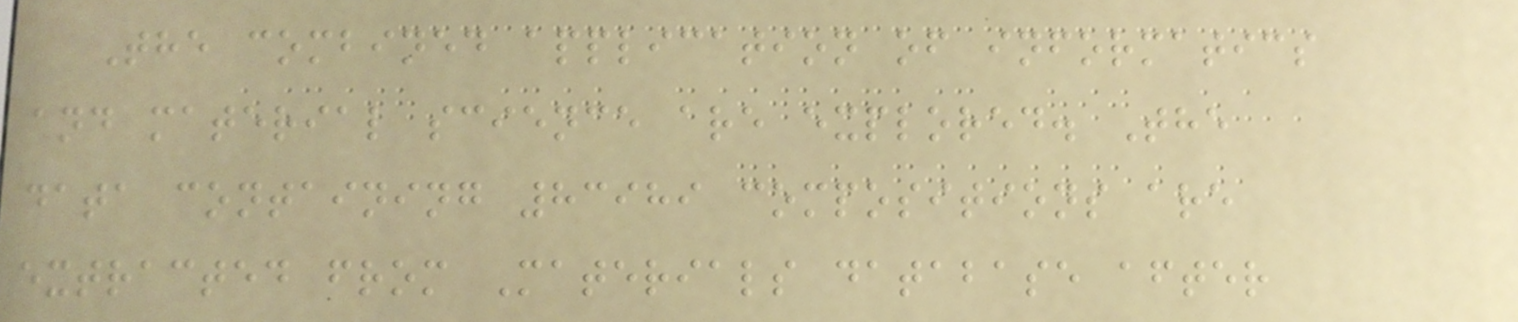The combined application of informatics
and material science are explored. The
data containing 83989 compositions are
extracted from Materials database after
